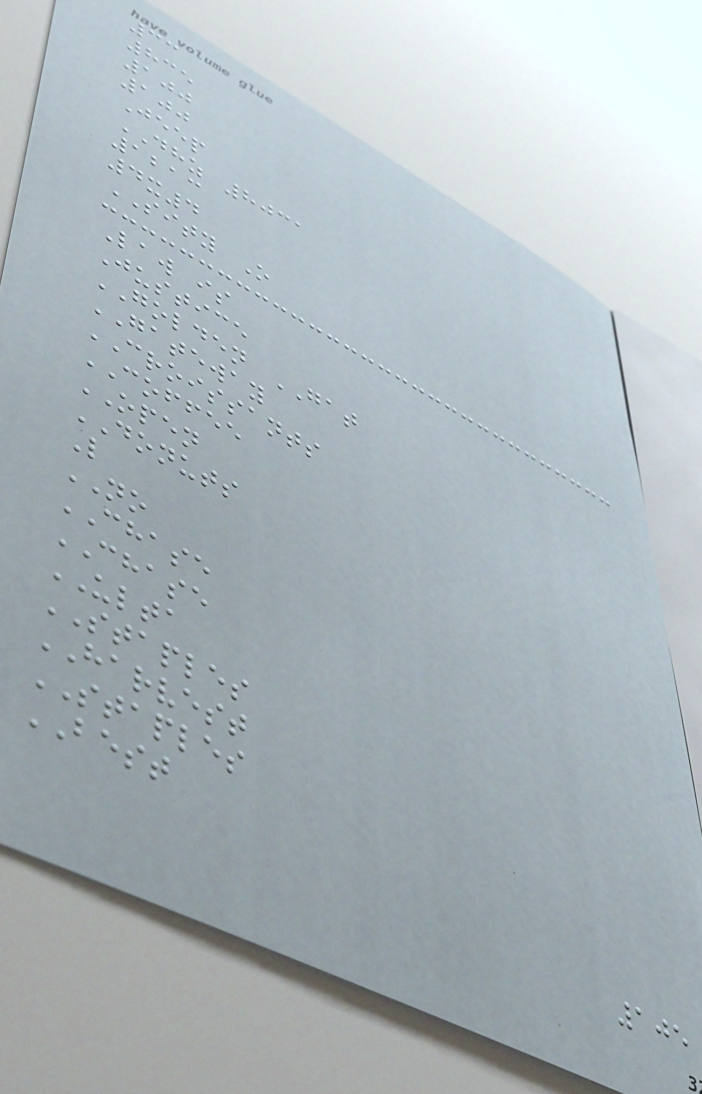33
835
100
100
Jeep
DHZ 8031
1213
4x4
SITY O
Law is
Justice
GOLDEN GAT
GATEWAY
CROISSANTS
COFFEE
OPEN
DONUTS
L
NO
CHASE
CHASE
ULTA
STAPLES
HARVEST
STAPLES
BEST
105
